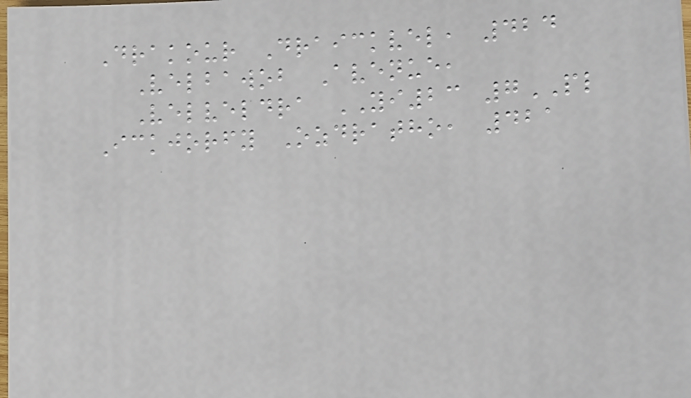Drakour Draickvel, 424
Velbawob Avenue,
Velveldra YI23 7PL
Ickjorfy Ozdratho, 421
